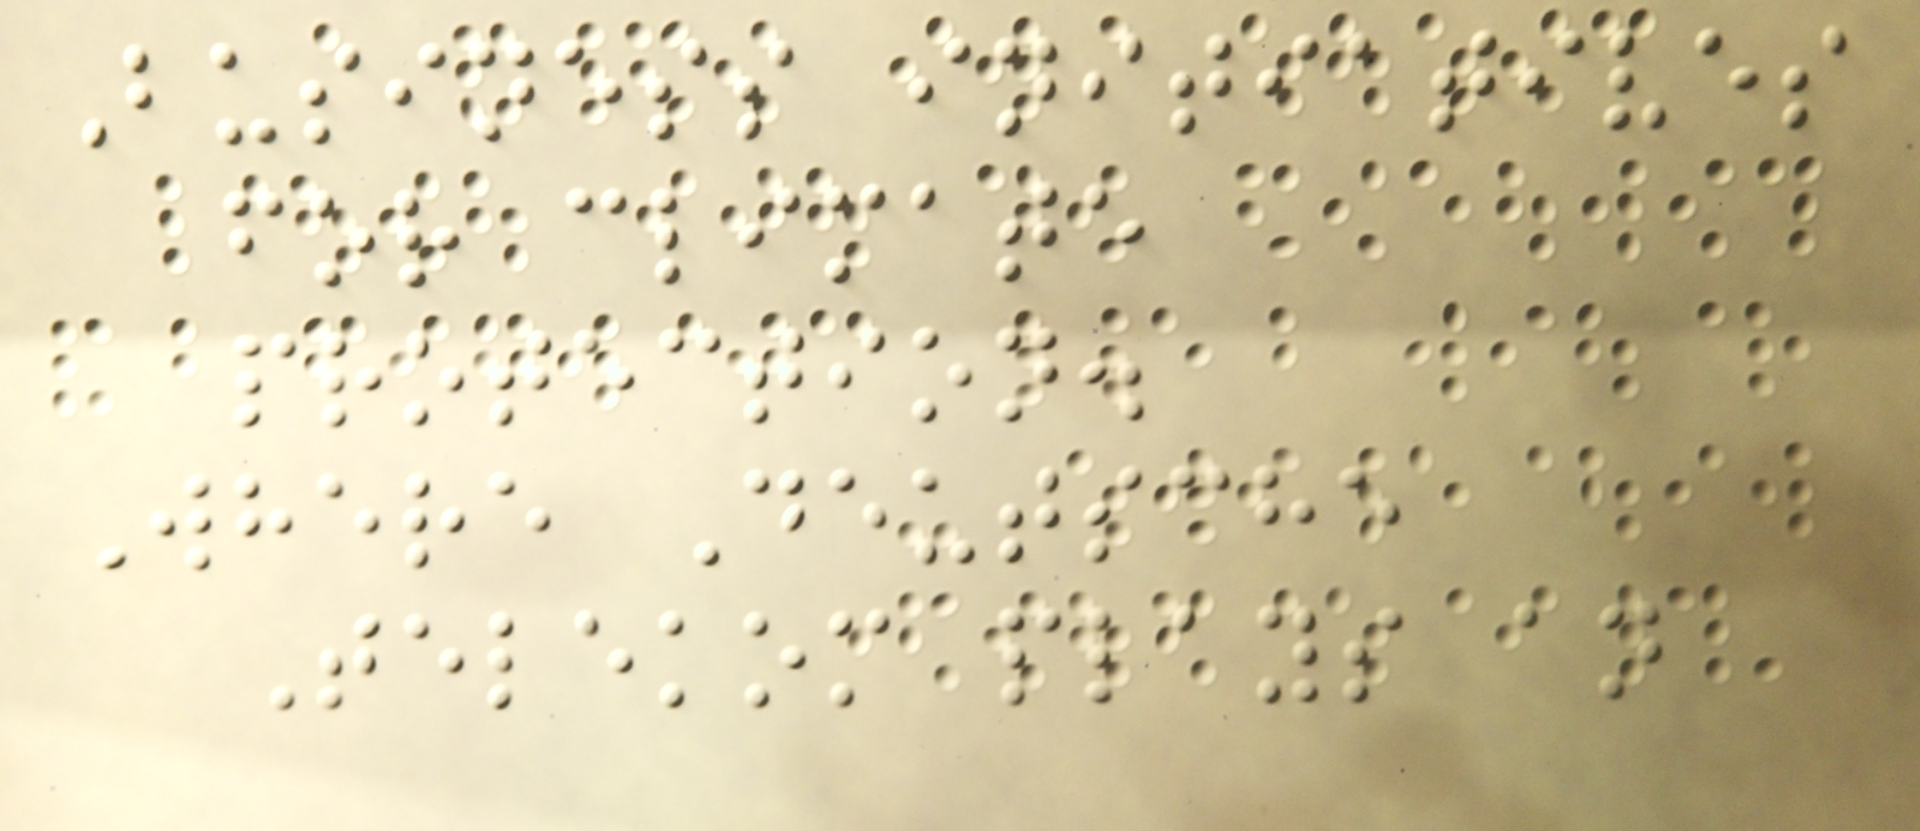Business initiatives
for climate
protection.
Where Deutsche
Telekom plays an
